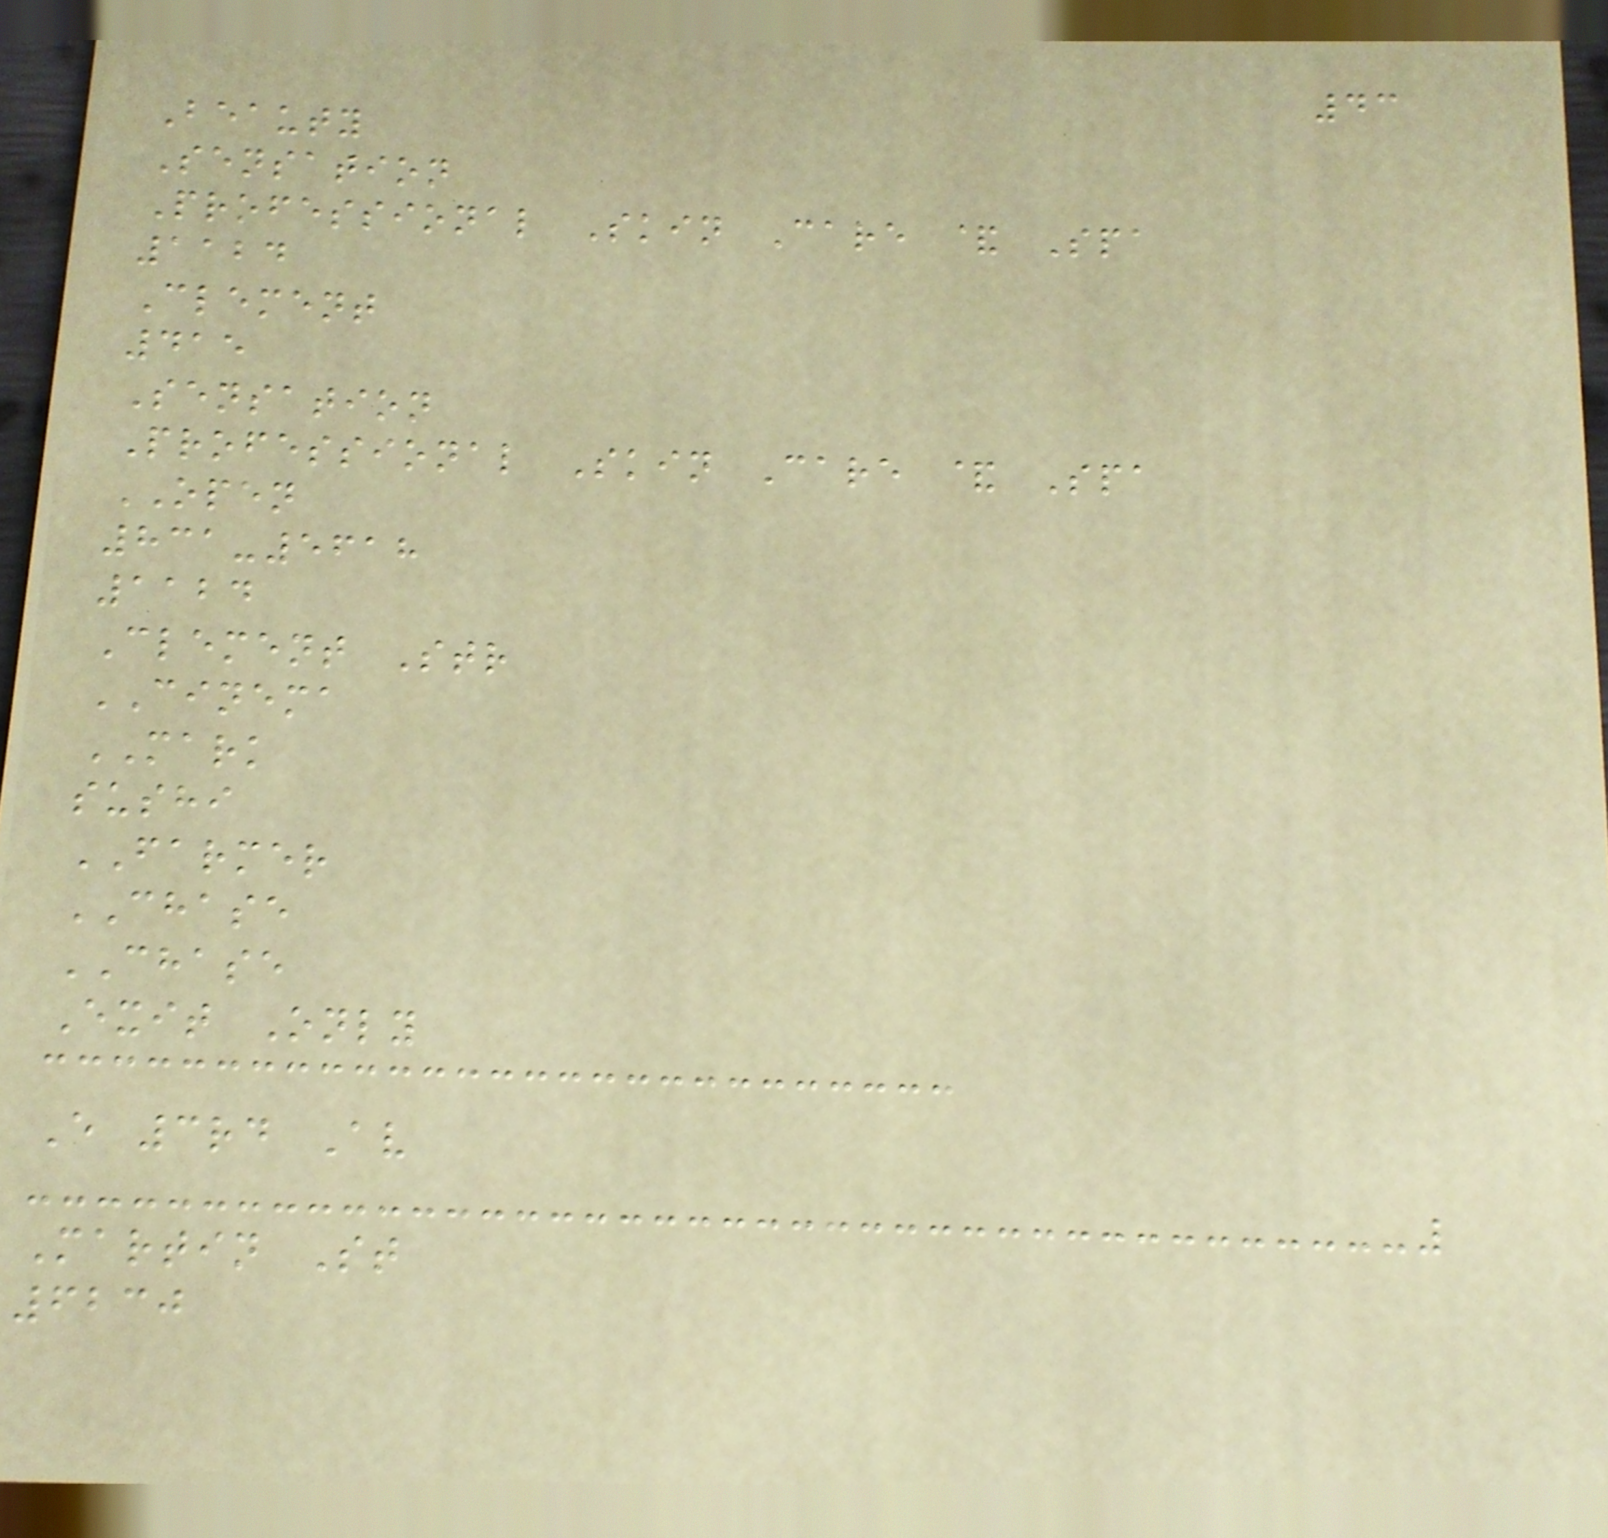43
Beauty
Sensation
Professional Skin Care & Spa
1124
Clement
415
Sensation
Professional Skin Care & Spa
OPEN
831-5618
1124
Clement Str
CINEMA
MARK
sushi
FARMER
CHASE
CHASE
Exit Only
E 3rd Av
Martin St
6230
